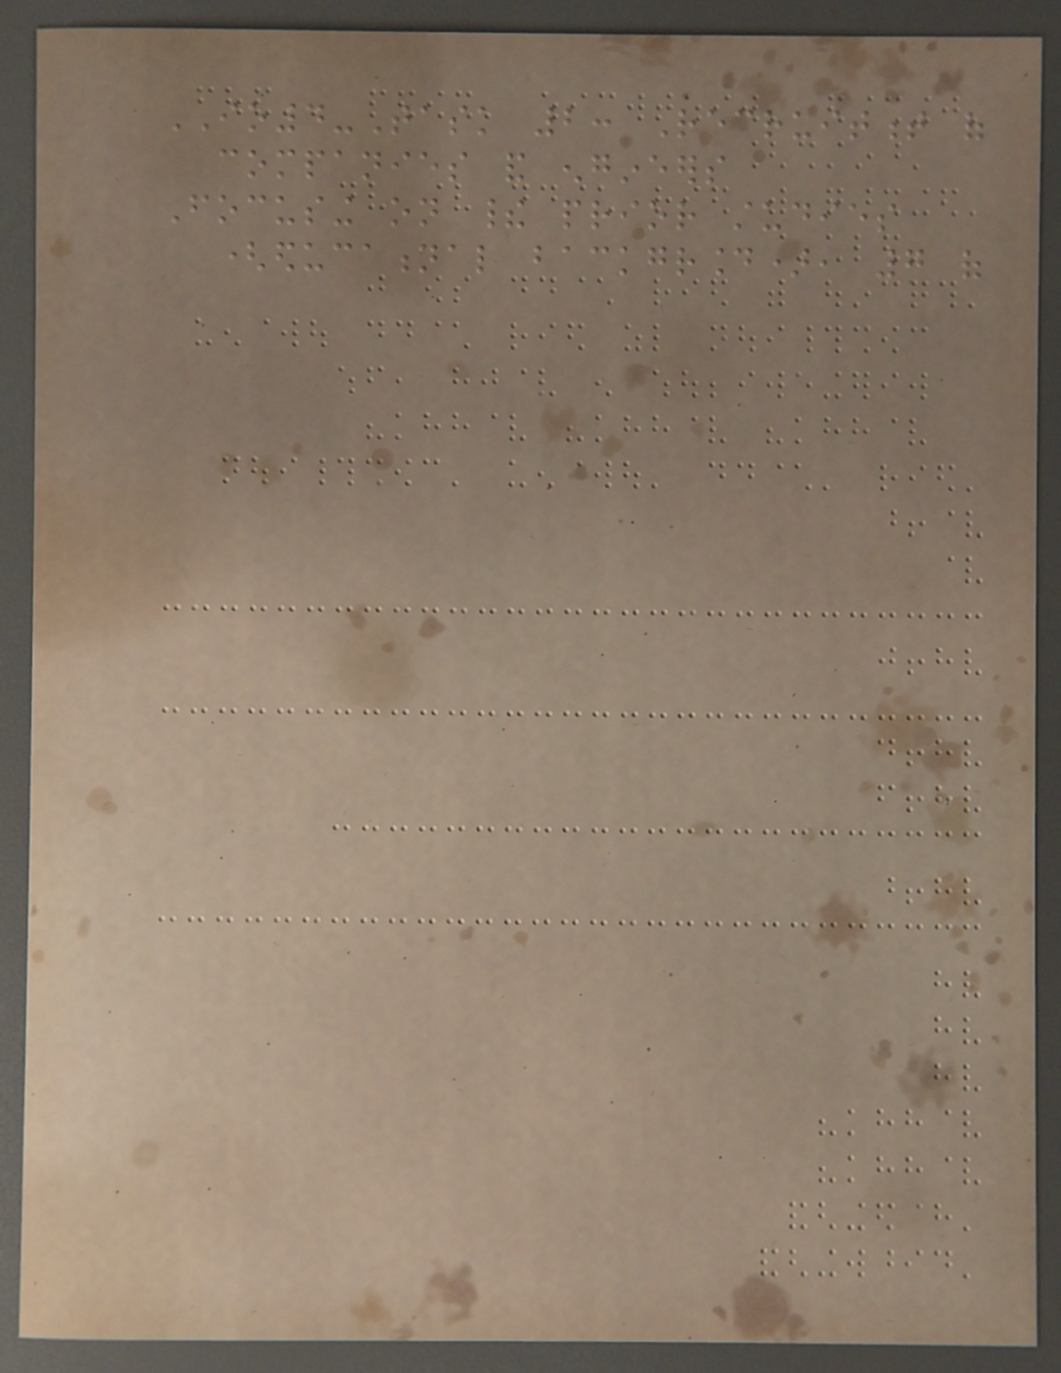IO4-Task 2: Recruitment of
companies and engineers
Focusing on their prior studies
(educational background), 7 of
